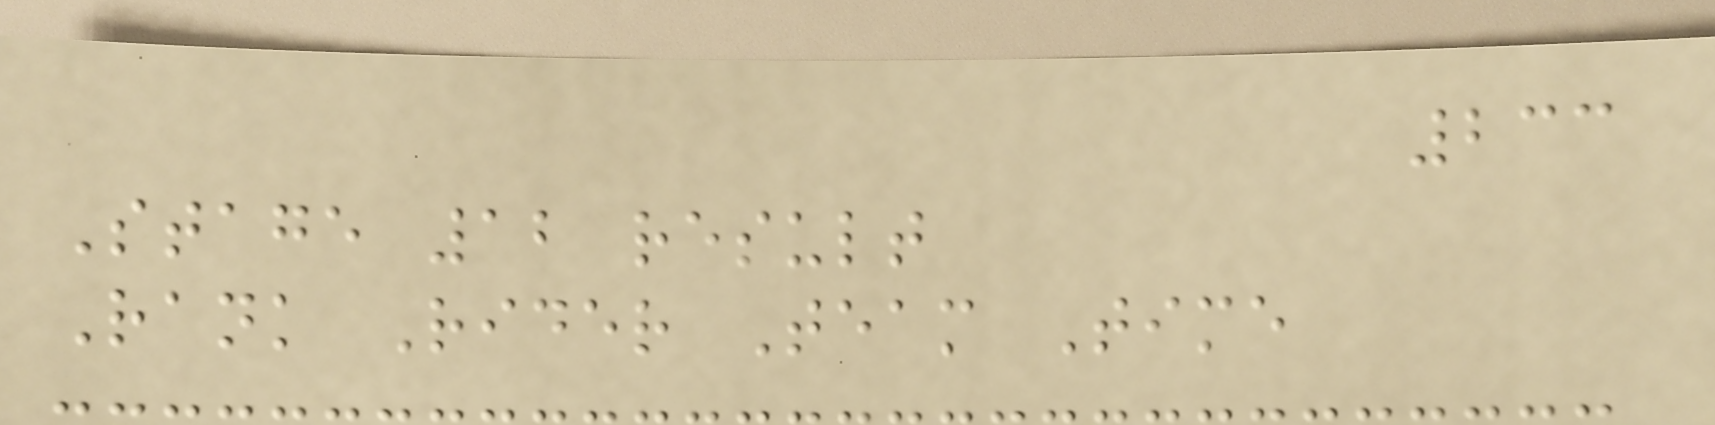233
Stage 12 result
Rank Rider Team Time
